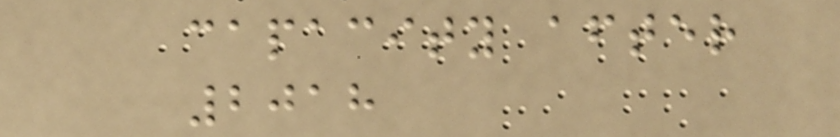capacity after
2018
